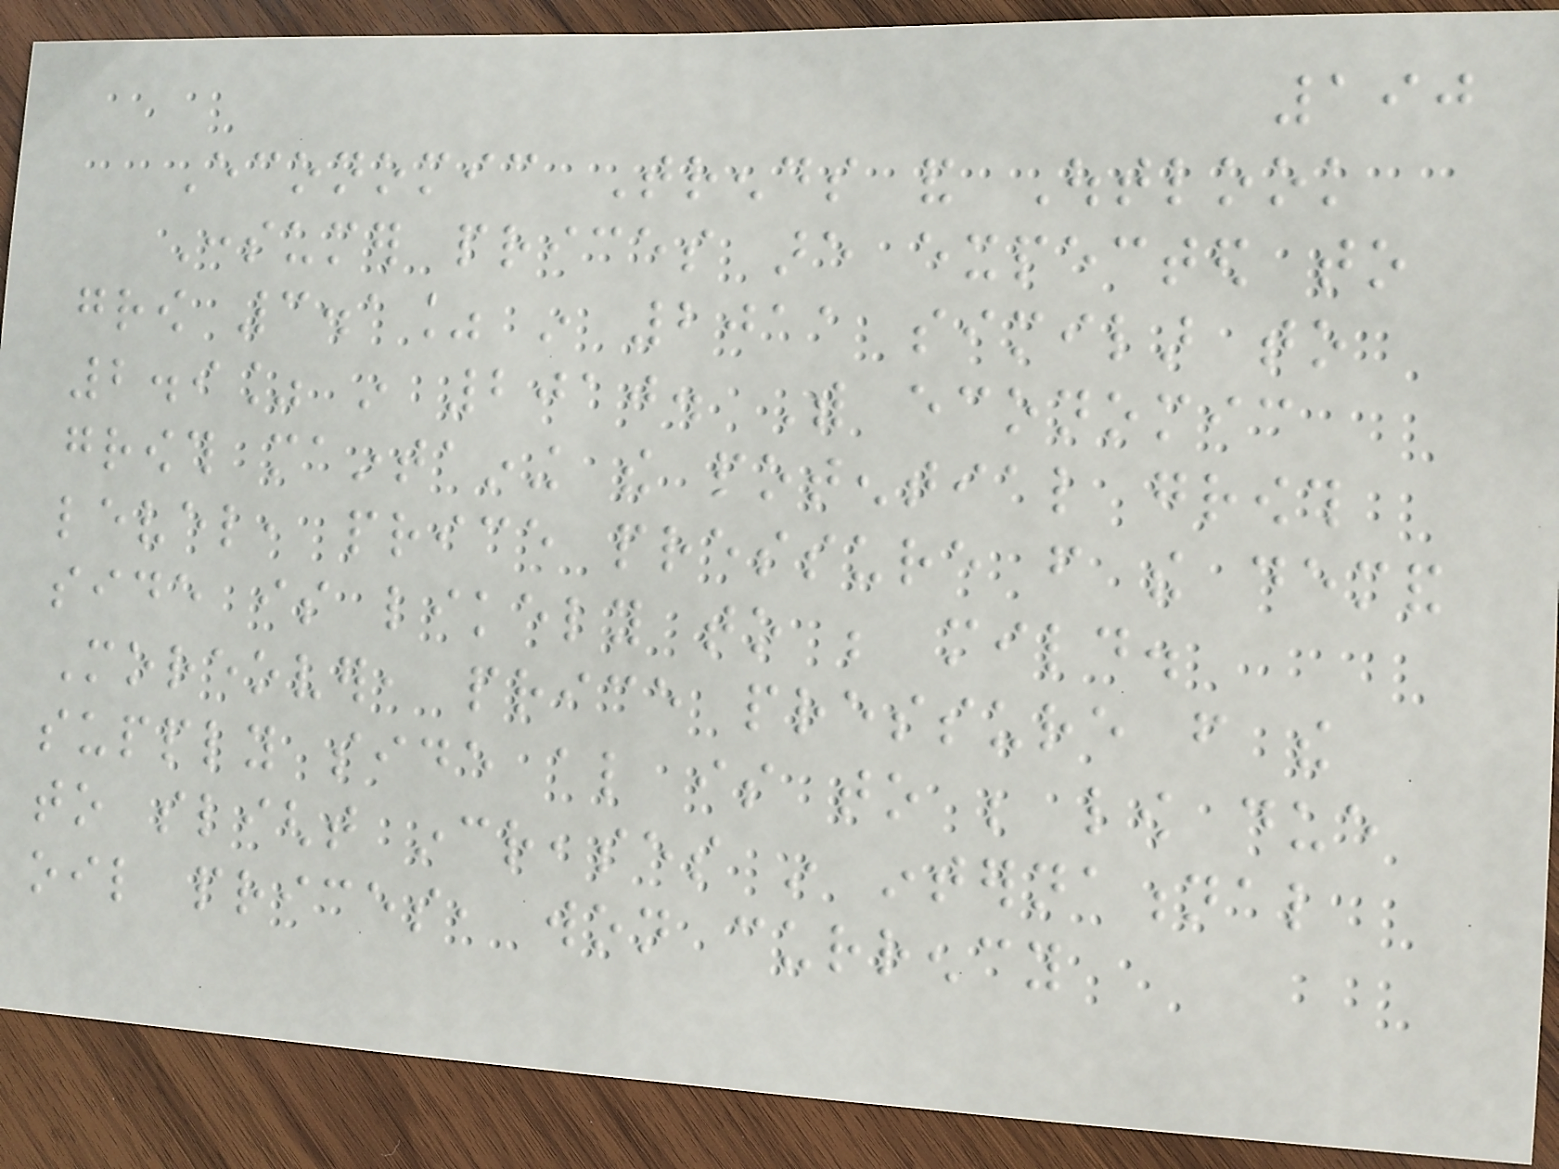190
Economic Trends and Outlook
Consumer prices are expected to
grow 3.1% in 2011 similar to
2.9% in 2010. With economic
growth maintaining the potential growth
level, price pressure from the demand
side is likely to be mild.
Moreover, price pressure from the
supply side also is to be low due
to slight increases in international
oil prices, won currency
